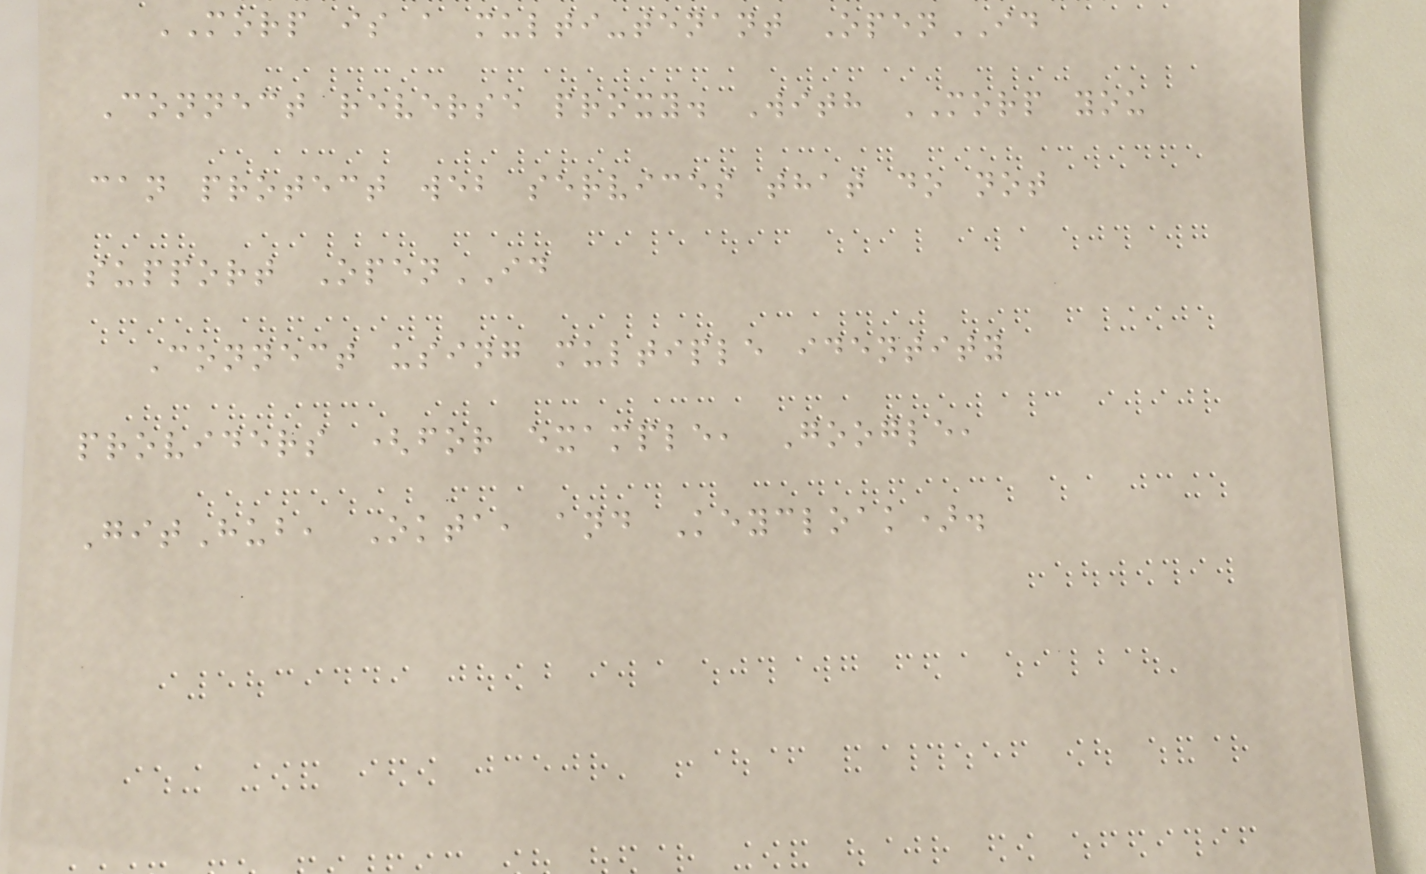MORP is a multi-tenant OpenID
Connect reverse proxy. With MORP you
can protect web services that do not
support OpenID
Connect using multiple identity
providers (for example, Google,
GitHub, Okta, and Keycloak).
